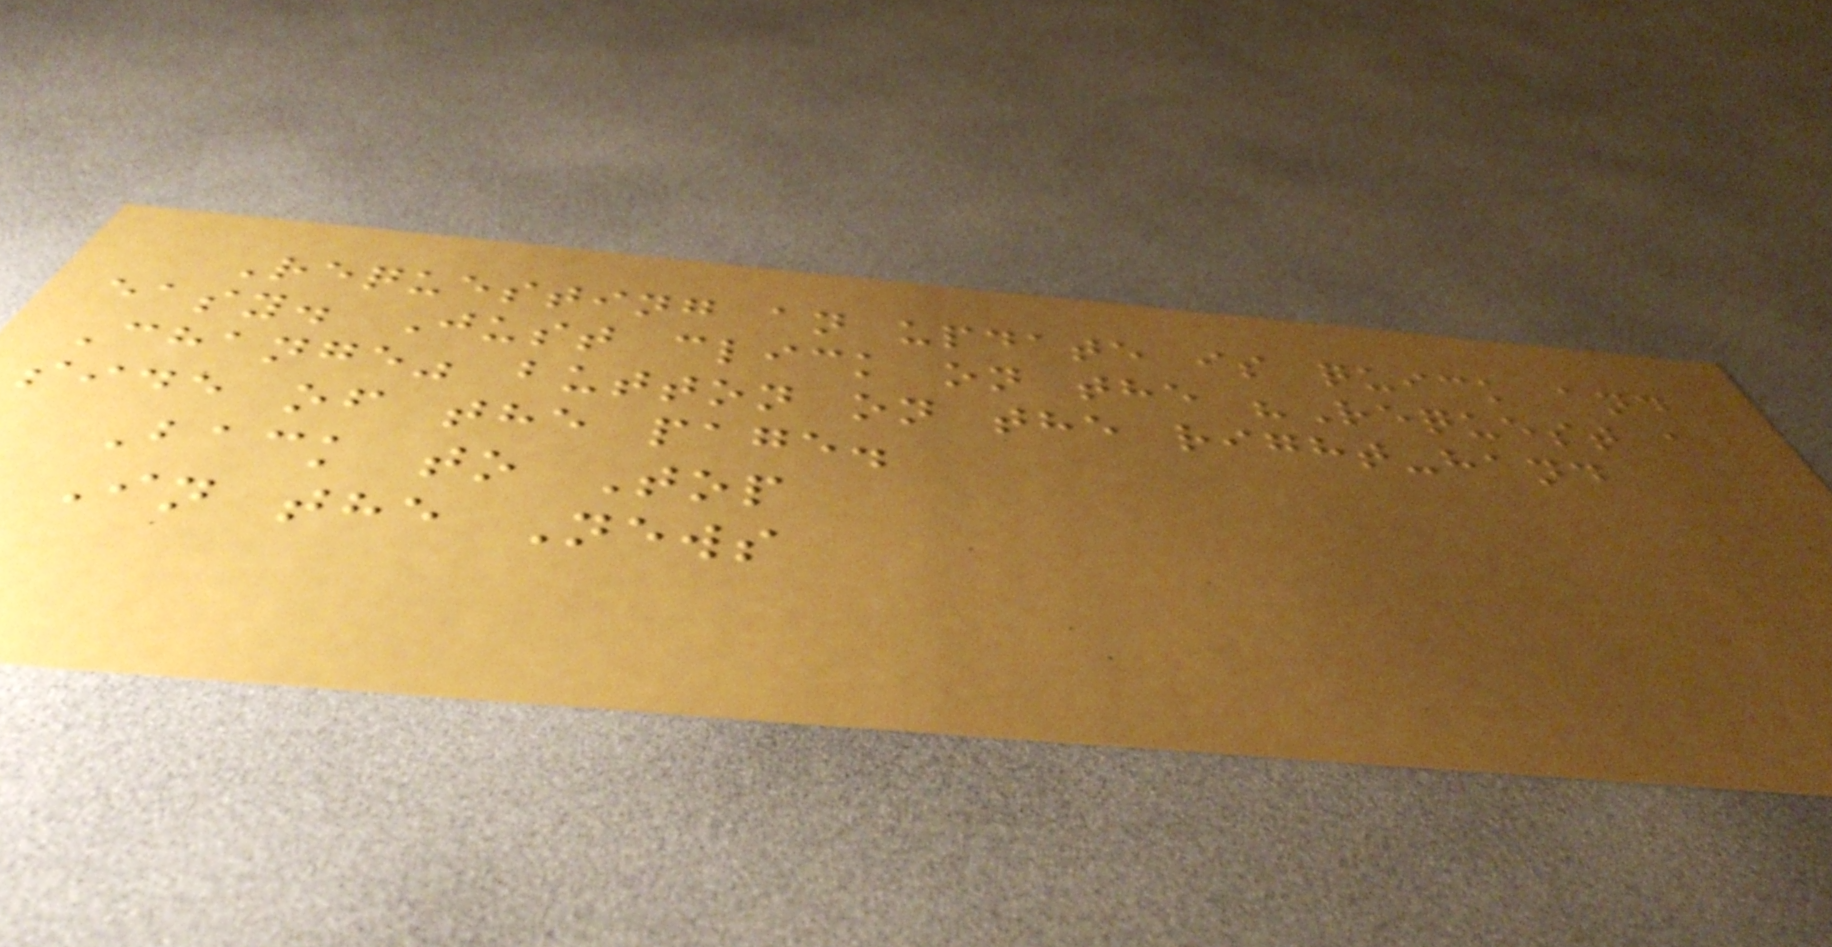Requesting an update is quick and
easy. Just click on the "Request a
Change" button on the right-hand
side of the page.
Back to Top
In the News
